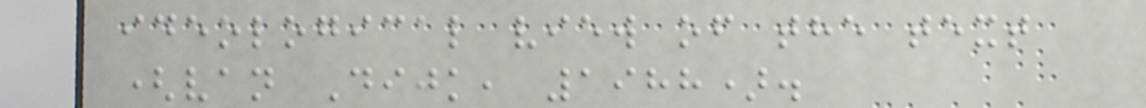ideological view of the text
(van Dijk, 1988).
